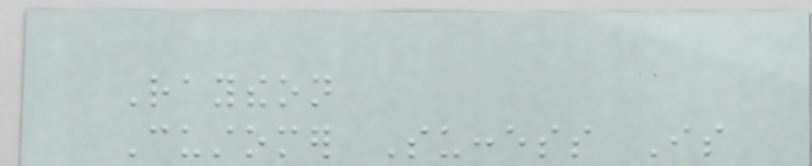Raytheon
Customer Success Is
